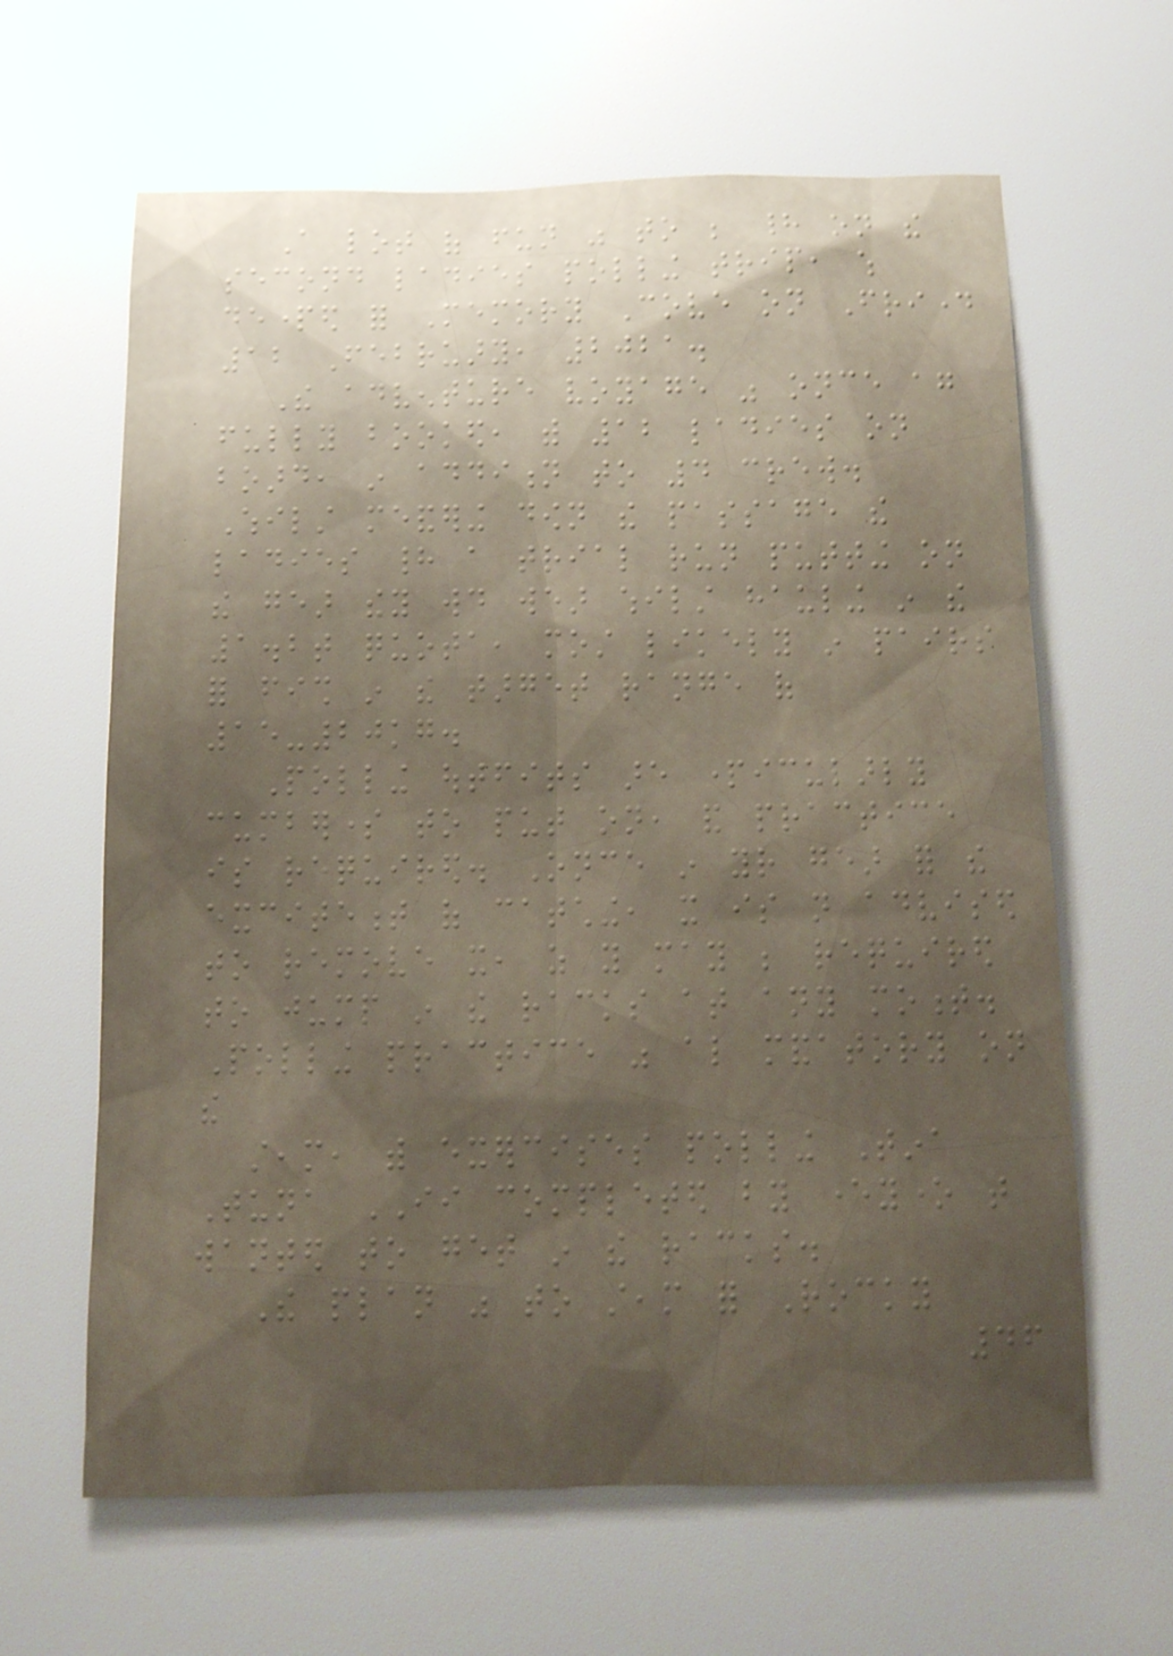A lot of fun was to be had on the
second ladies polling trip, which
departed for Memory Cove on Friday
12 February, 2021.
The adventure voyage was once again
fully booked, with 12 ladies on
board, in addition to 4 crew.
Whilst meandering down the passage the
ladies had a trial run putting on
the gear they would wear whilst hauling in the
1.2t quota, most likely in pairs
for fish in the target range of
15-20kg.
Polling outfits are particularly
cumbersome to put on, and practice
is required. Once in your gear for the
excitement of catching, it is not advised
to remove it, as you may be required
to jump in the racks at any moment.
Polling practice was also mandatory on
the
steam, with exercises polling Tina
Tuna II completed by everyone that
wanted to get in the racks.
The plan was to steam for Rocky
46
